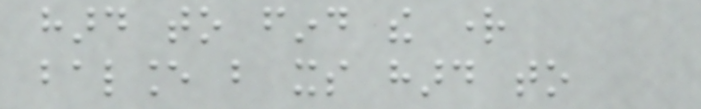hard to find the right
balance but its hard to
